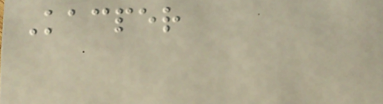Kacper
